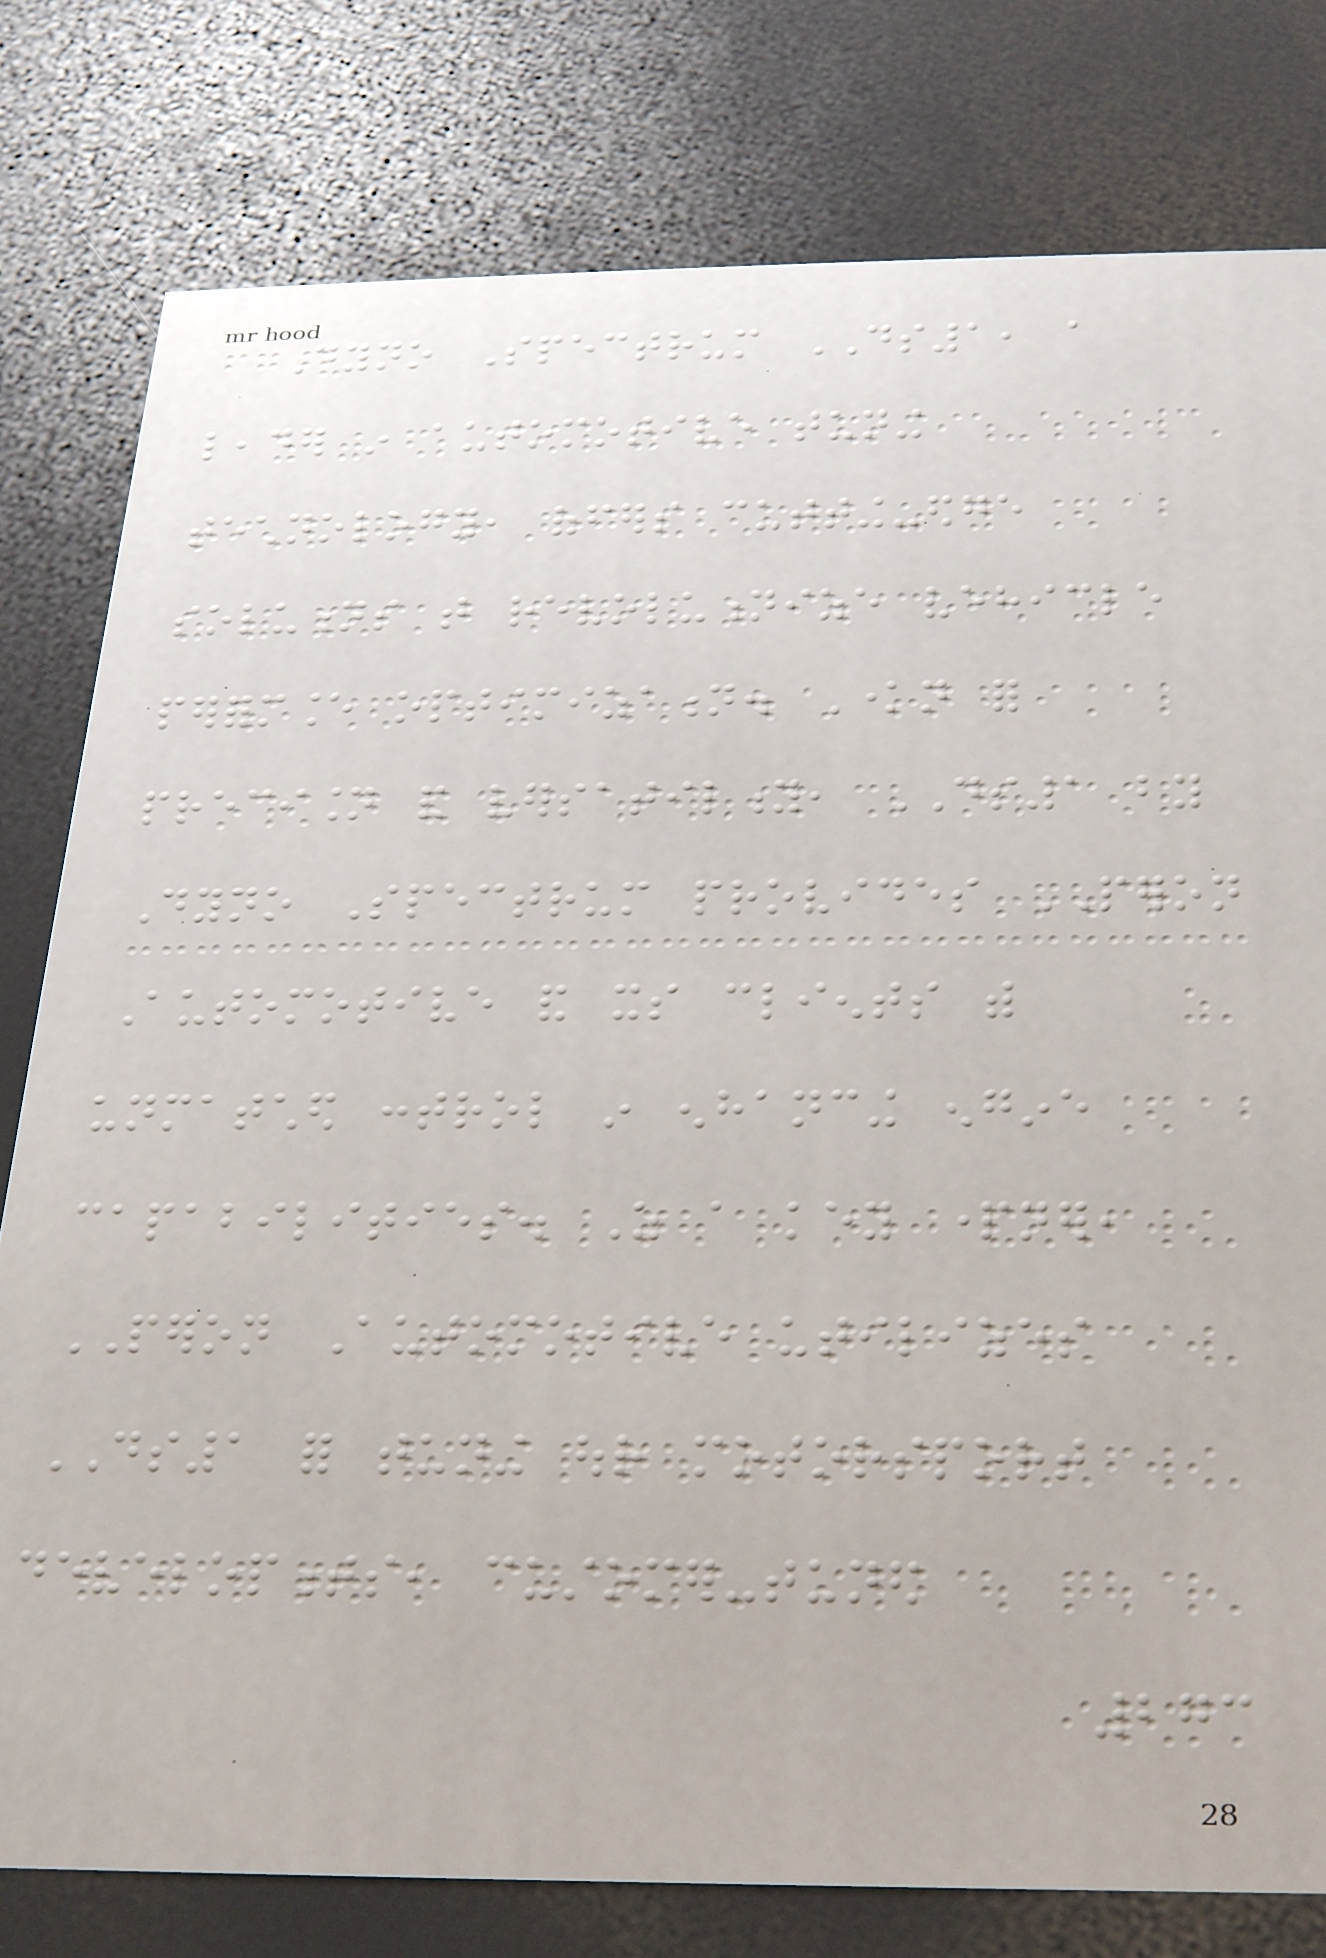Dyno Spectrum DS1, a
leader in automotive tuning
technology, offers cutting-edge
solutions that revolutionize vehicle
performance optimization. Known for
precision and versatility, DS1 by
Dyno Spectrum provides PERON
Automotive and its clients with
unmatched control in enhancing engine
capabilities. As a key partner,
PERON Automotive utilizes
DS1 for tuning our motorsport
developments, customer-tuned
273
